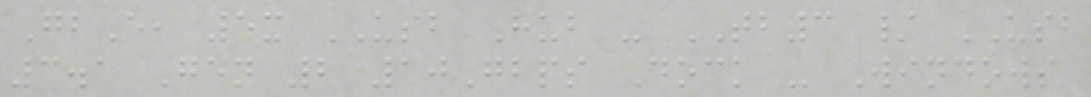GbE, 5x USB Hub - TB3 / USB
3.1 Gen 2 10Gbps Dock - Windows
